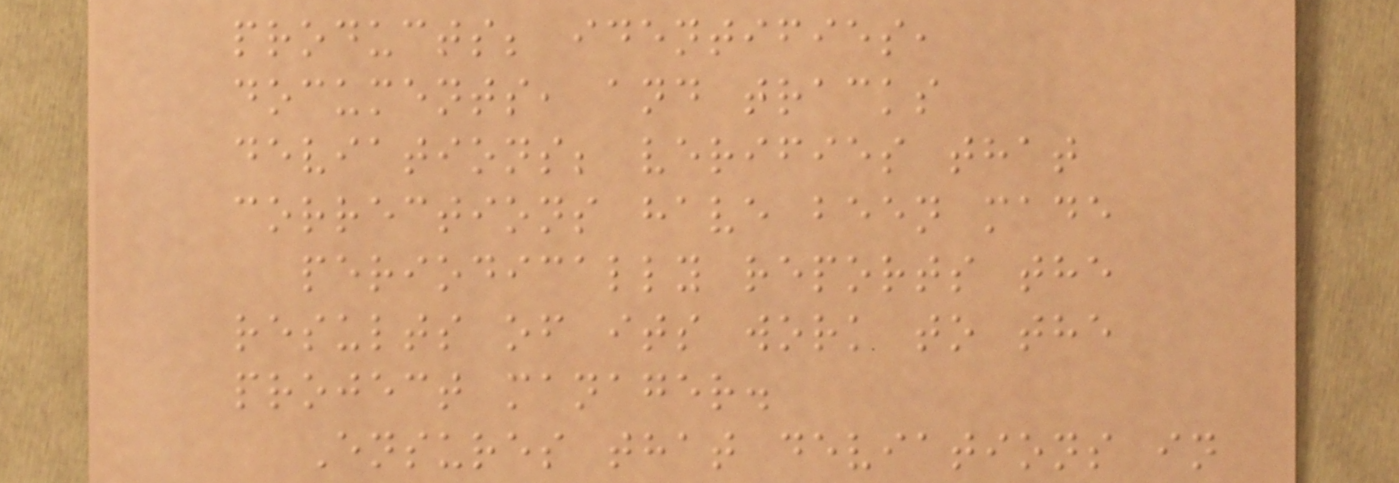products; identifies,
documents, and tracks
deviations; verifies that
corrections have been made
periodically reports the
results of its work to the
project manager.
Ensures that deviations in
